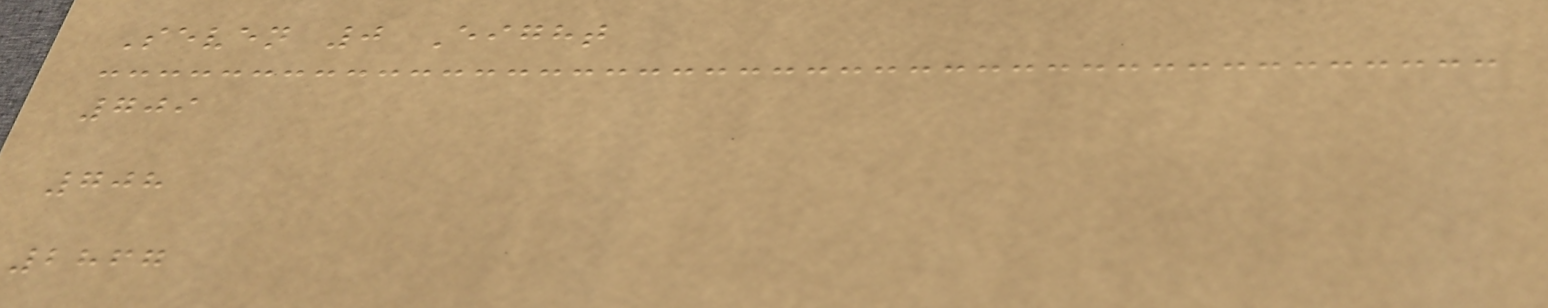Seven 0 Eight
709
708
2867
